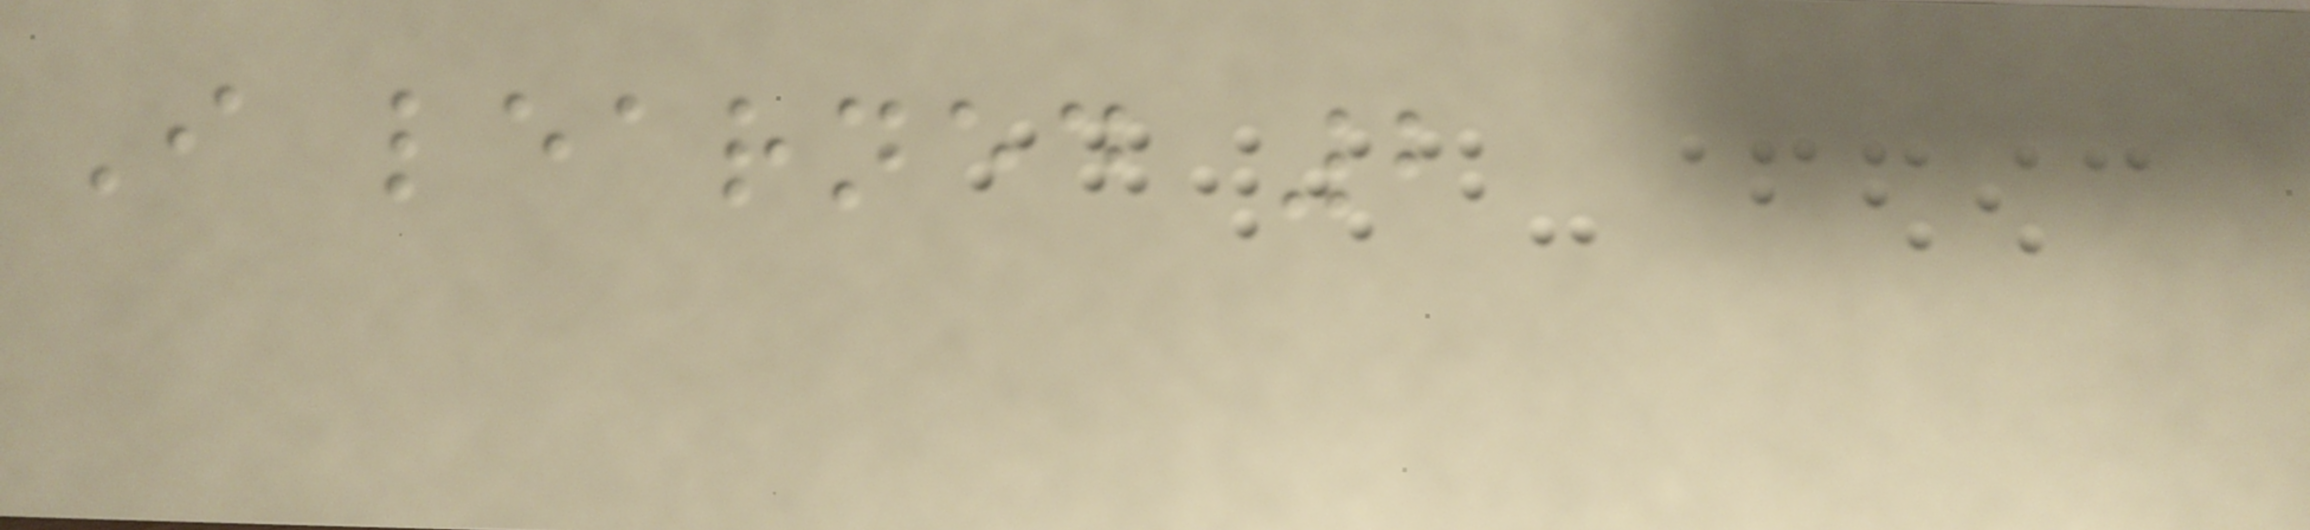I learned 2
